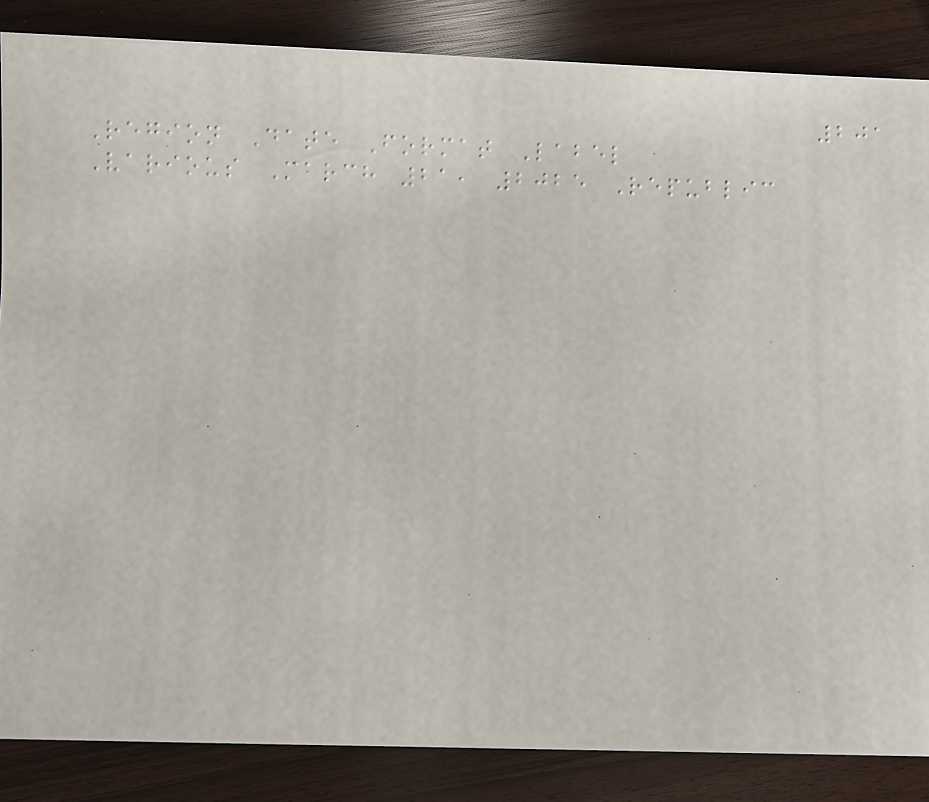201
Region Date Format Label
Various March 21, 2025 Republic
